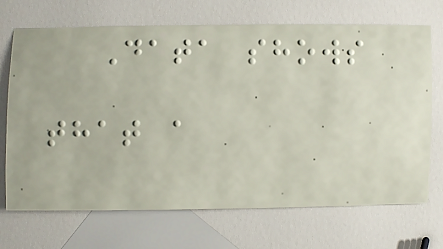Data shows
that a
